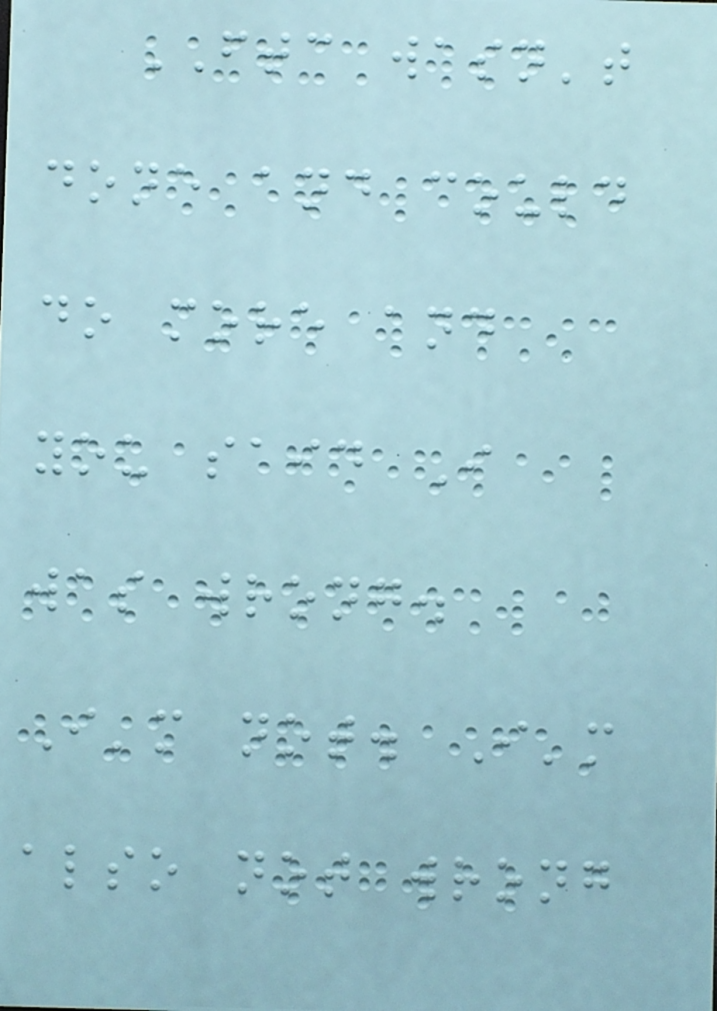FTC wasn't
done and could
do more and
you said I
was wrong.
I'm not. I'm
also not wrong
